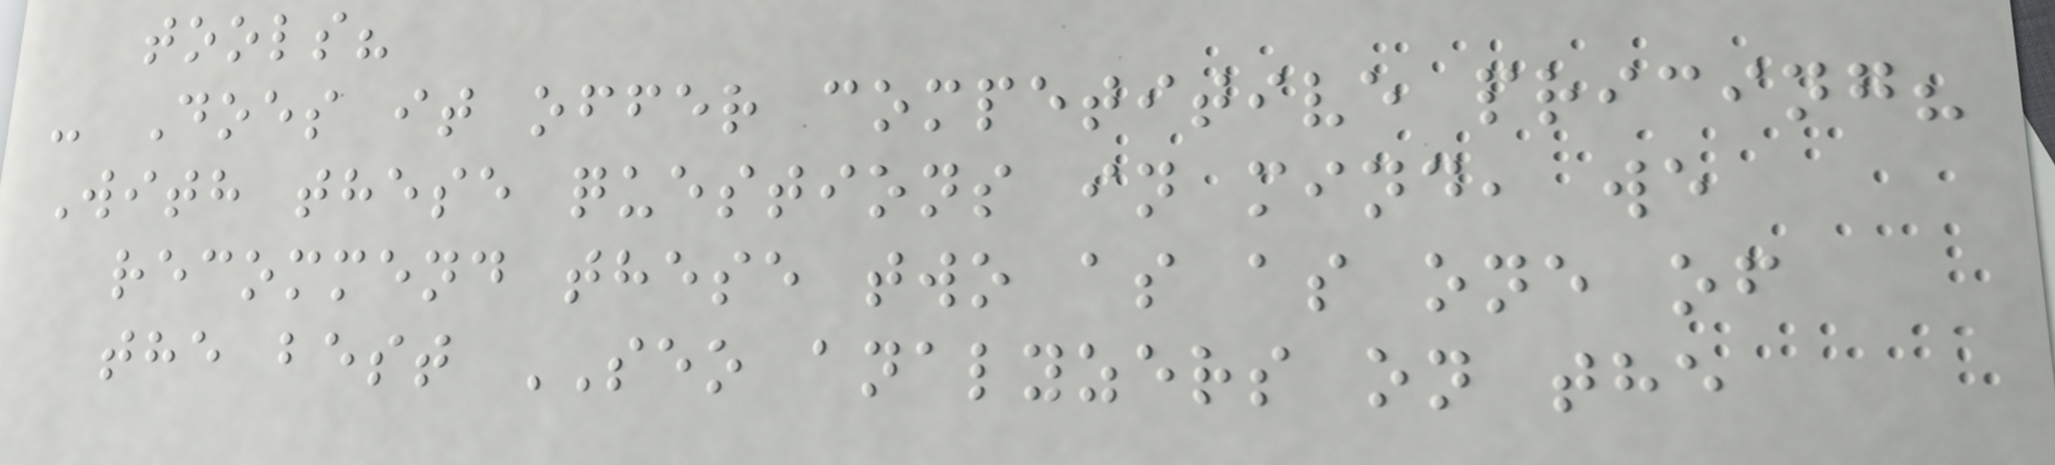tools?
- Does it offer competitive pricing?
With these questions in mind, we
recommend these two as as one of
the best SEO analyzers on the
